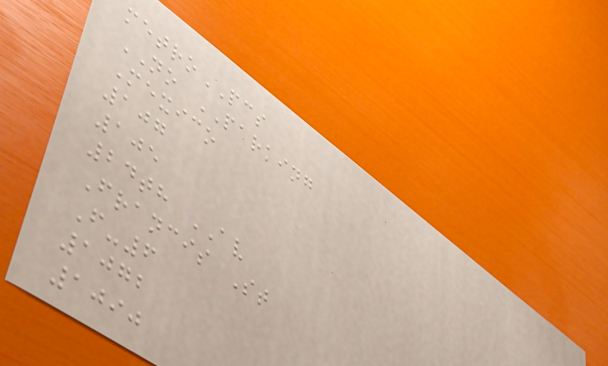metroPCS
NO PARKING
Mexico
107
105
24th AV
Francis St
F-6
1072
1090
